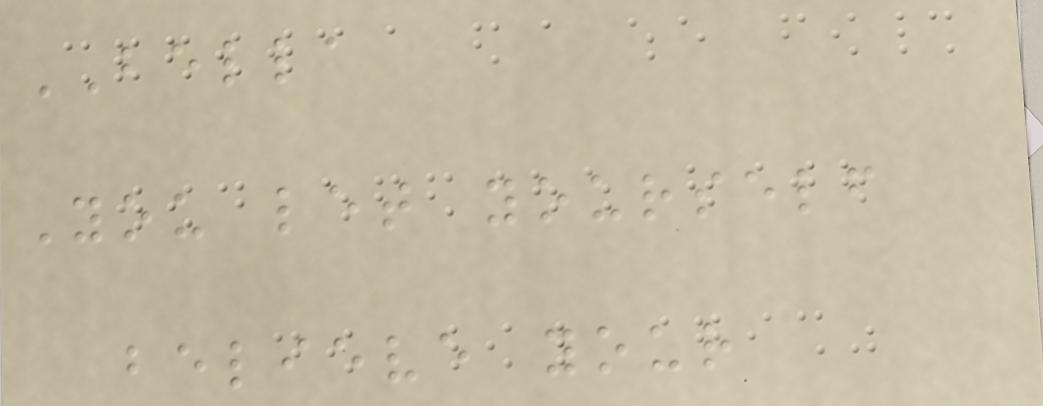BELLA
You let yourself
believe your
